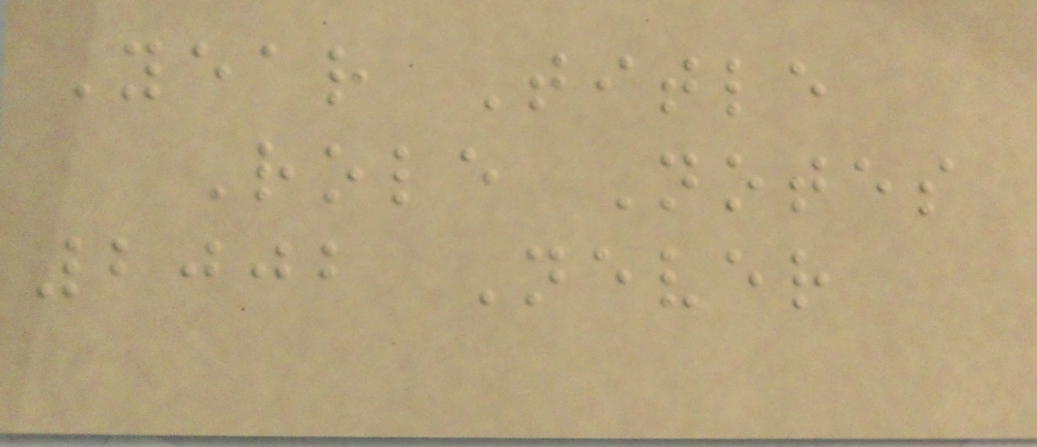Year Title
Role Notes
2002 Never
